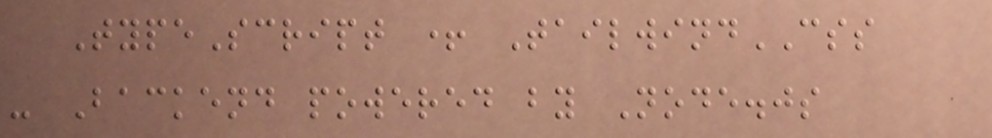TypeScript + TailwindCSS
- Backend powered by Node.js
